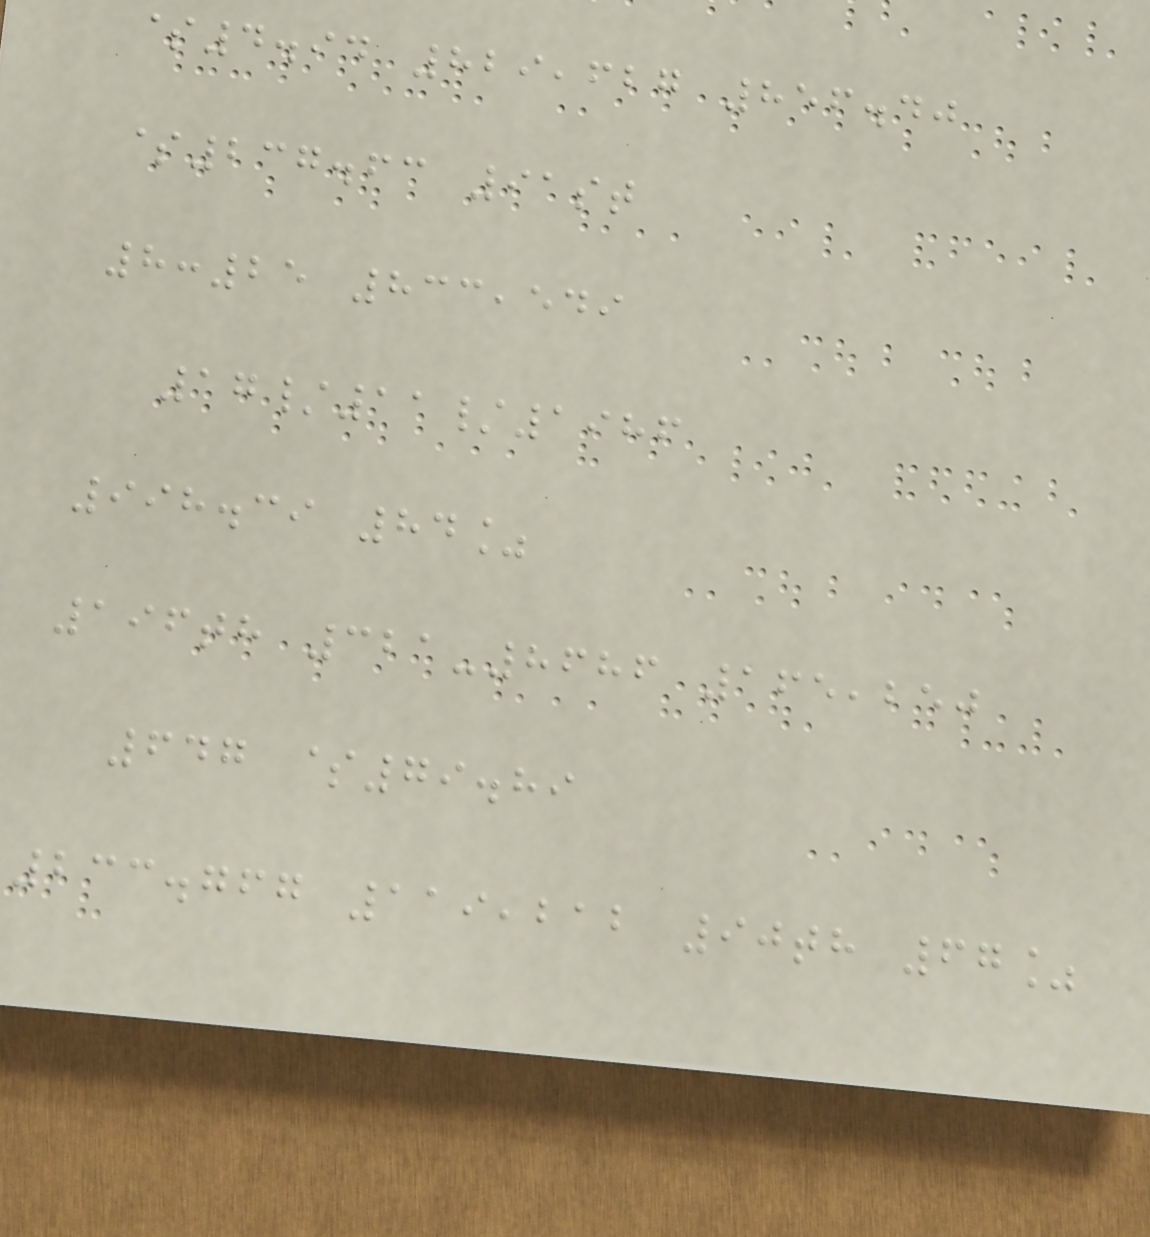$4.94 829,627 856.40
$237.63 91st
8:25 833,549
17/11/1986
998.39 84%
196th 321-8686 165,250
647 $79.89
233.767 119,212 90th 67%
